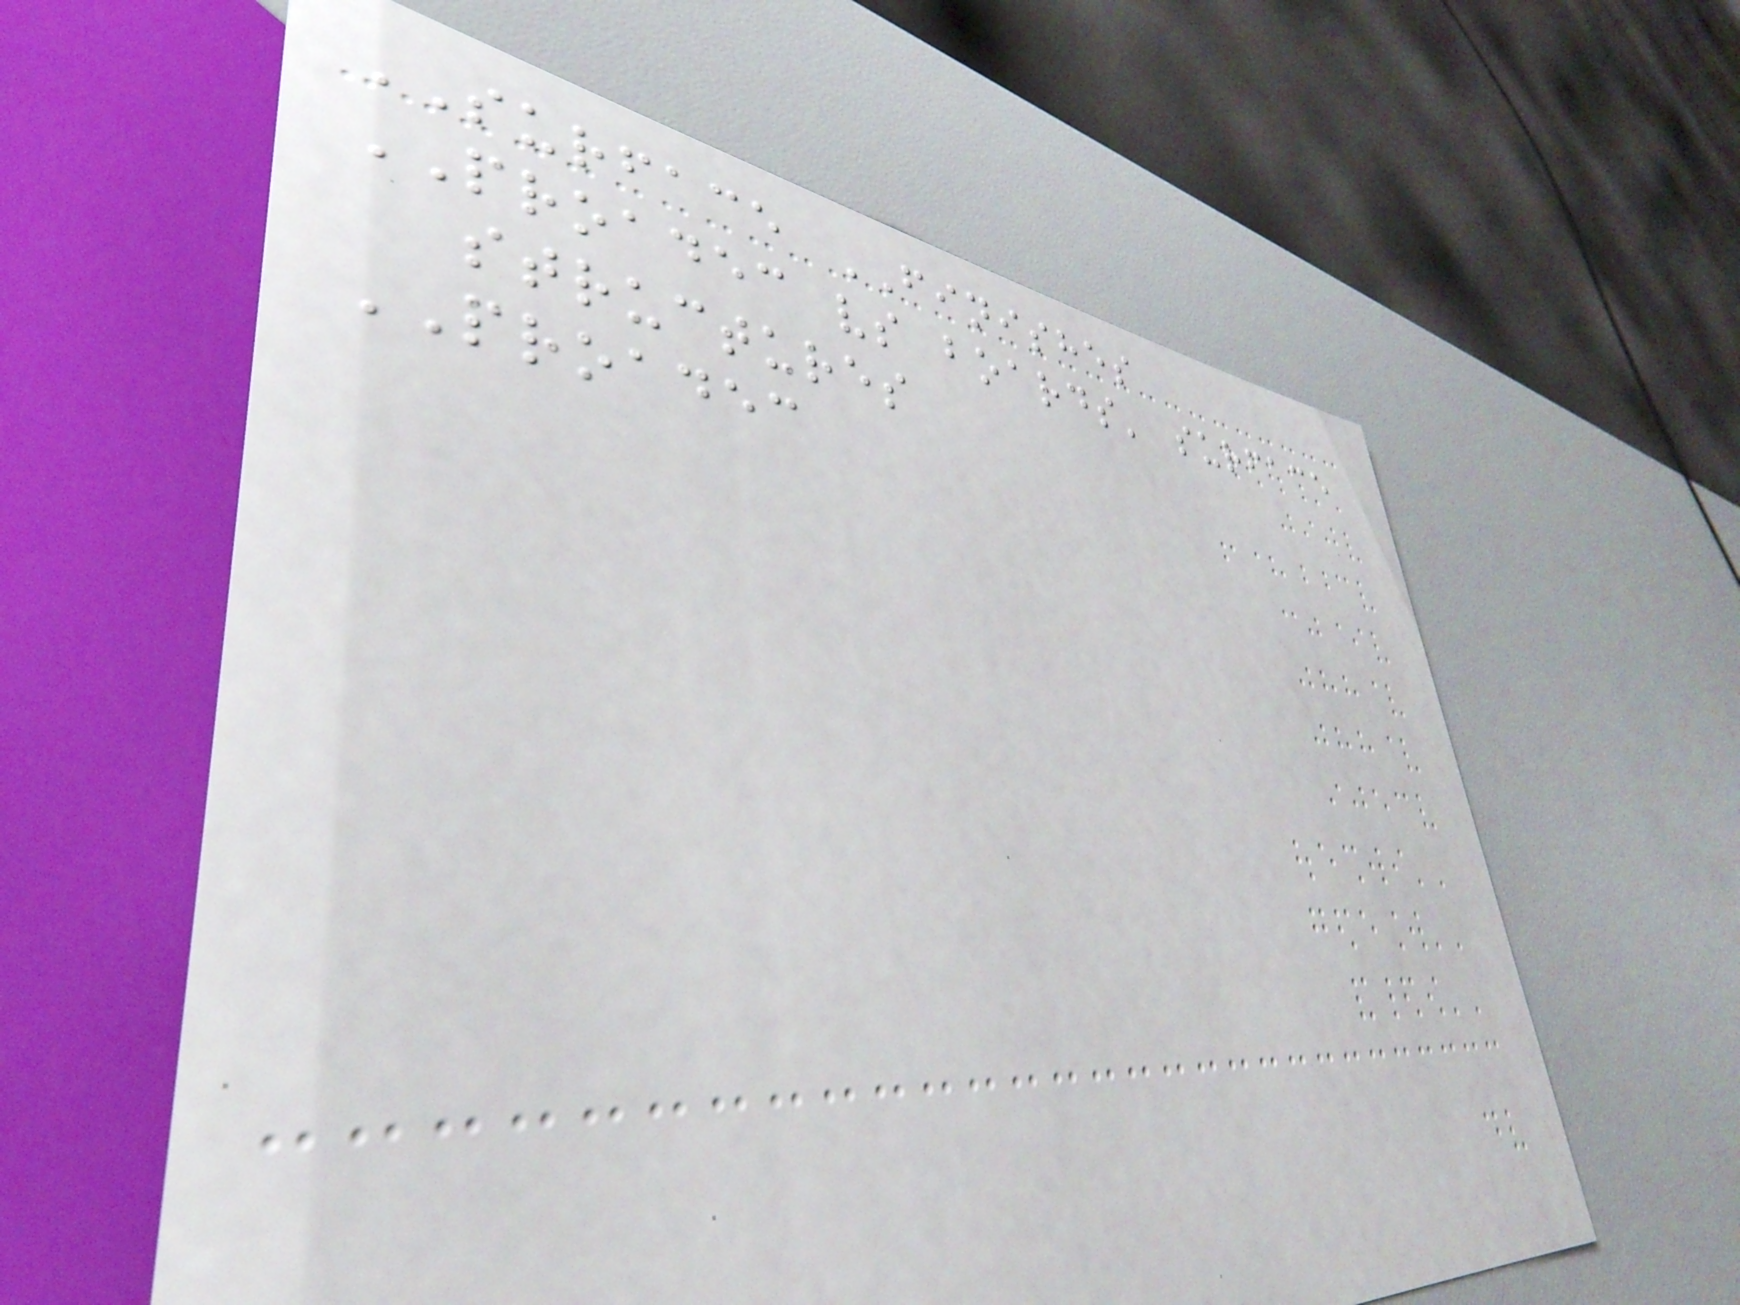SURFACE FINISHES
PROADEC vs boards' surface
structures
PROADEC
